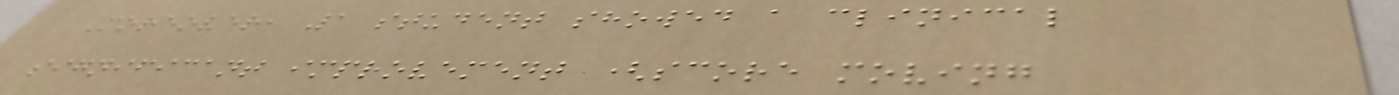Moreover, 1 student showed a clinical
significant improvement (score moving
